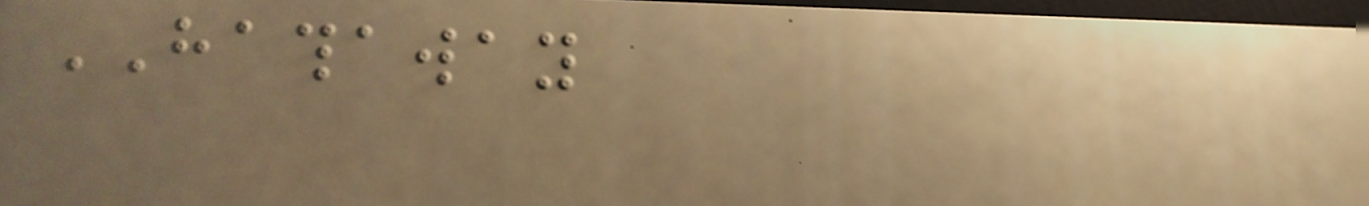HATHAWAY
